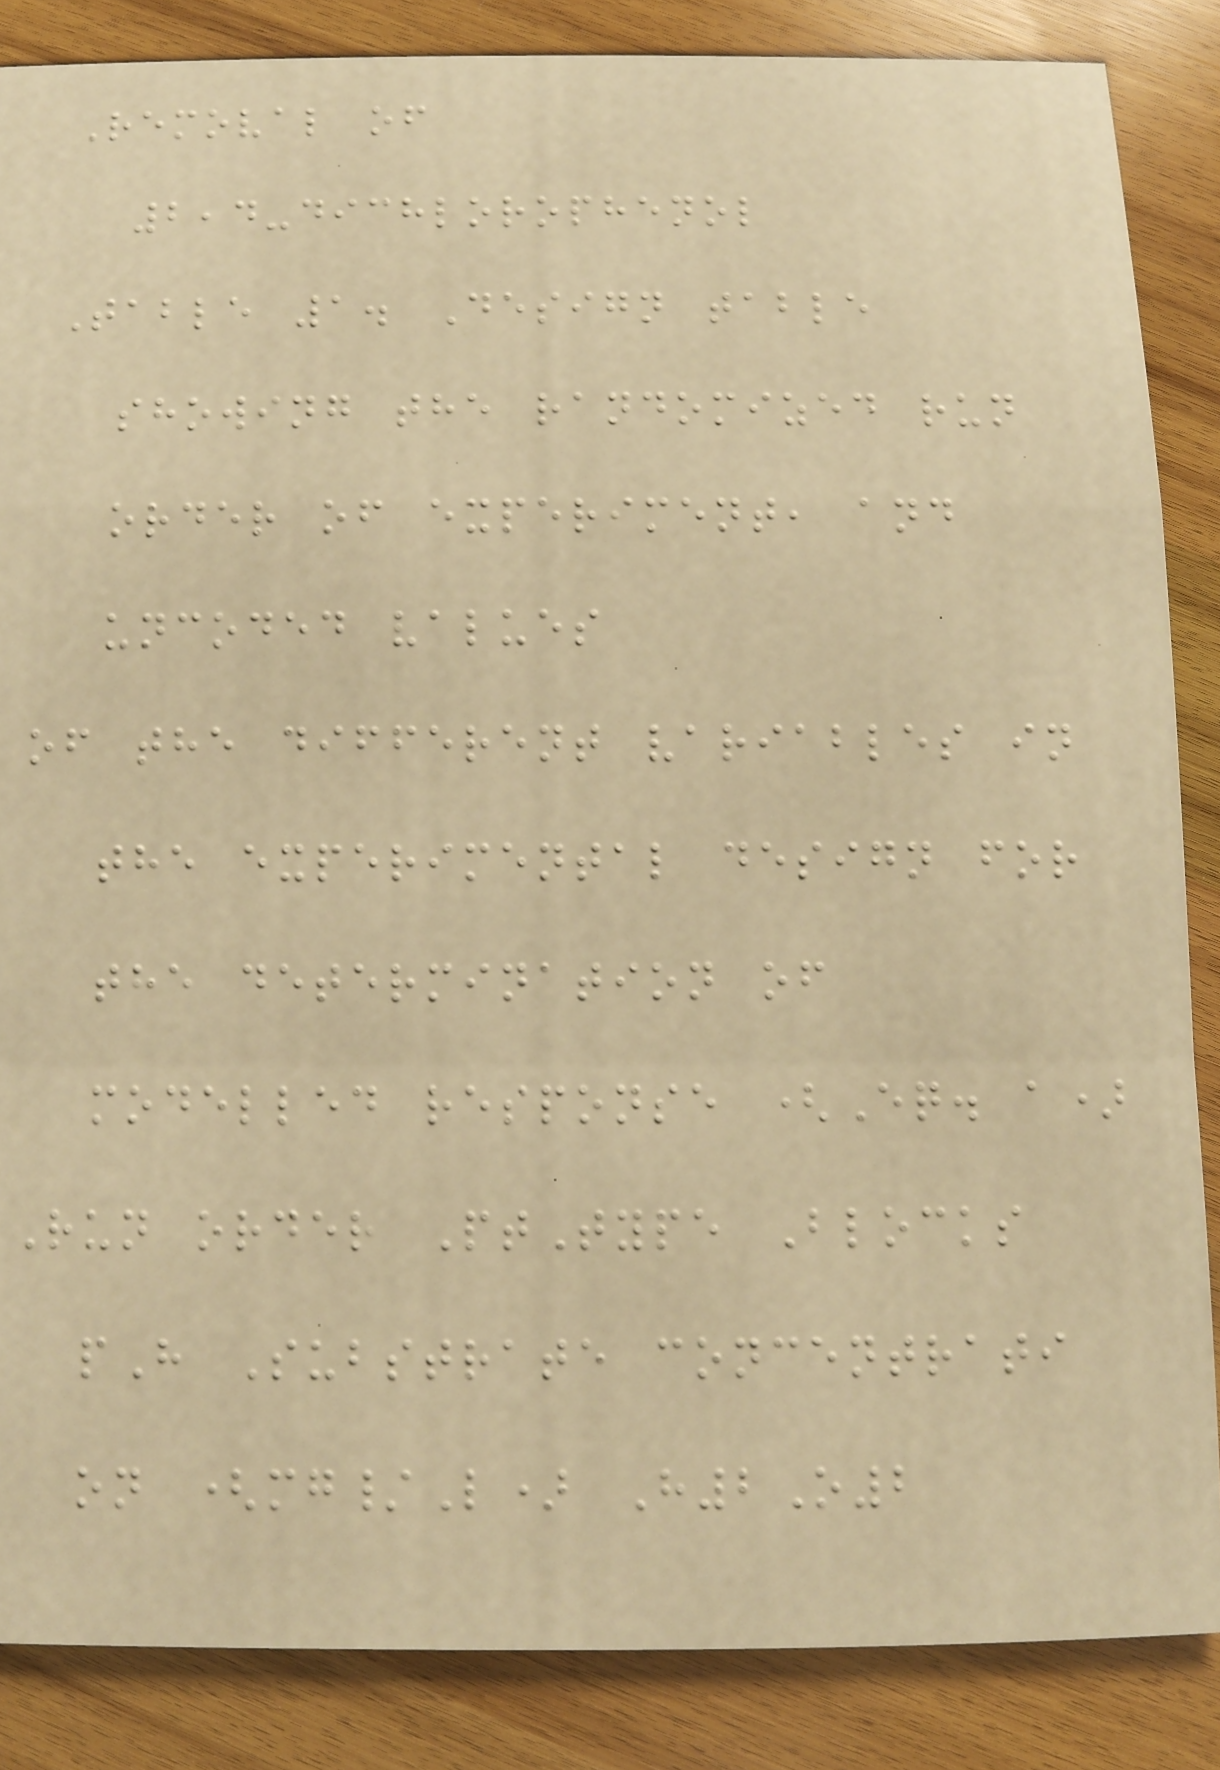Removal of
2,4-dichlorophenol
Table 1. Design table
showing the randomized run
order of experiment, and
uncoded values
of the different variables in
the experimental design for
the determination of
modelled response (Eq. a)
Run order PtType Blocks
pH Substrate concentrati
on (mg/L) H2O2
